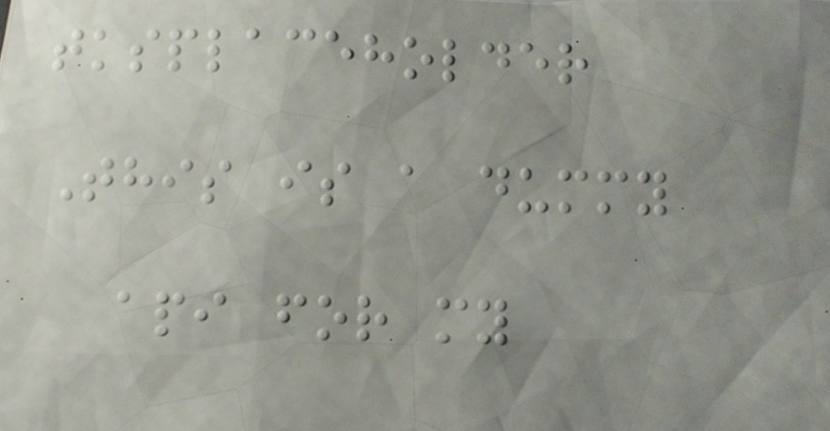tksplaceholder
This is a dummy
api for my
